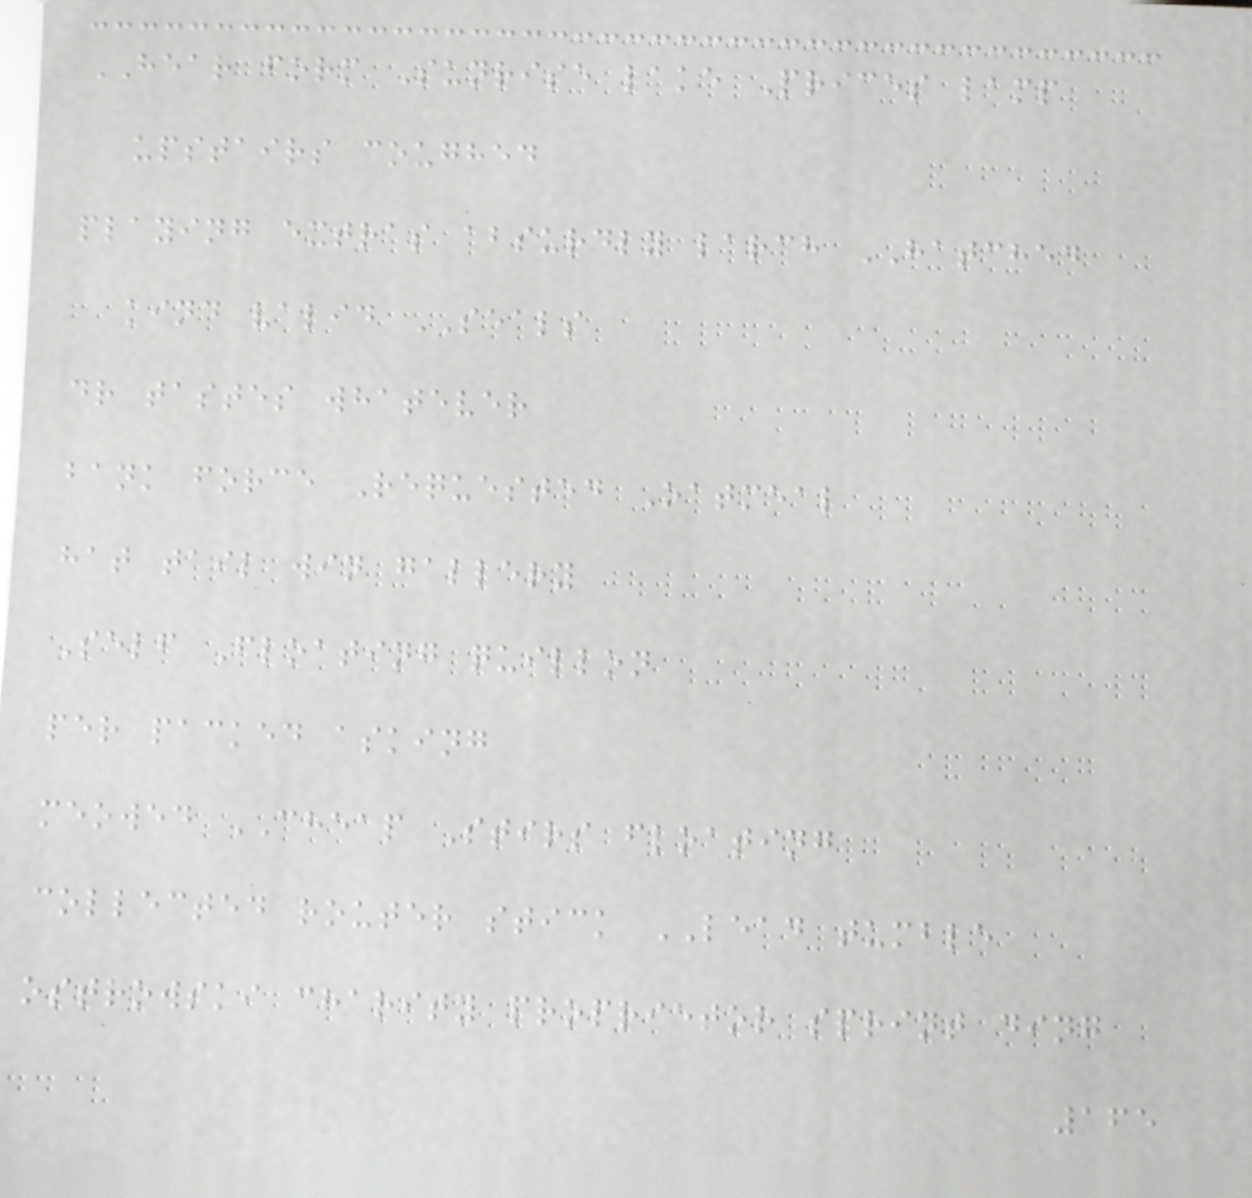HEAR form Sunrise lake Prices lamp
upstairs coughed
playing extras absurdly larch HATCHED
kind valid SEALS
dr tastes whatever
bank force Requested Oatmeal
hat tail win gallery
Self Floating quillon
per packed asking
meowed CHEAP Stirs floating
collected router stick LEAD tumble
ostrowski charity proprietor sprint ding
165
